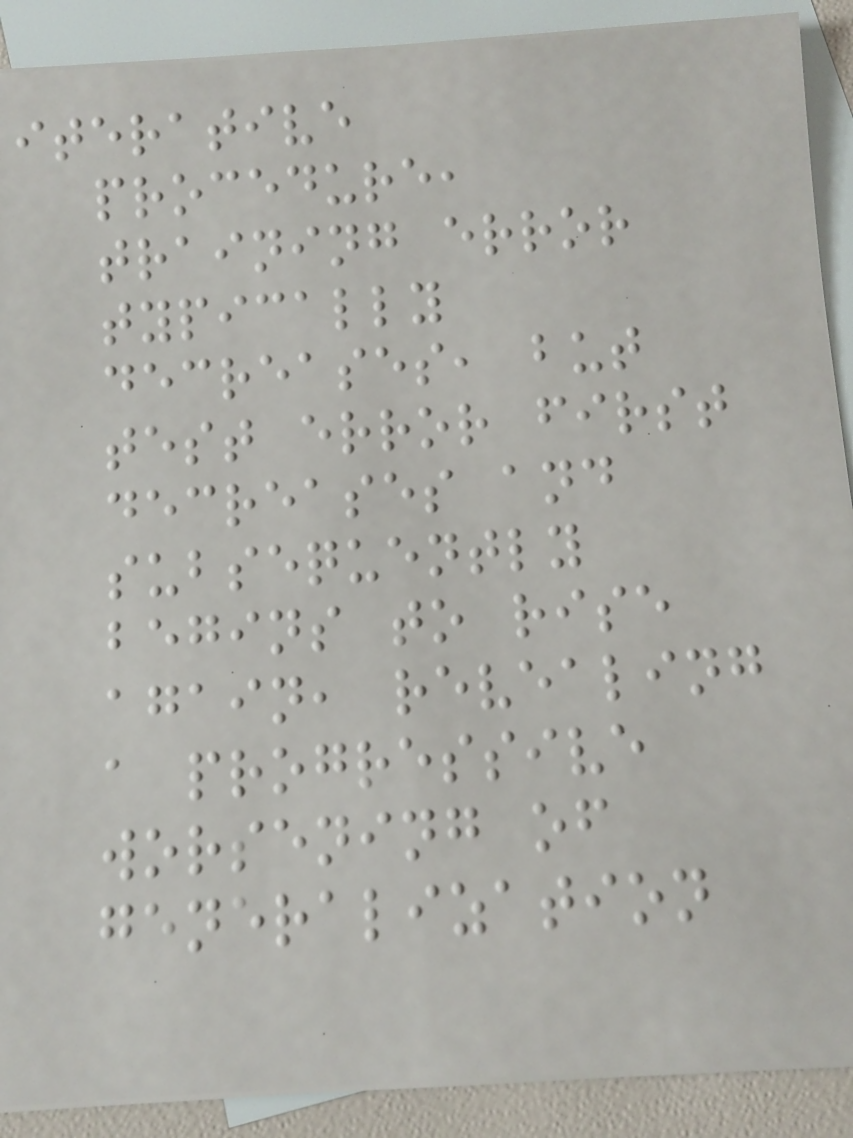iterative
procedure,
training error
typically
decreases, but
test error first
decreases and
subsequently
begins to rise
again, revealing
a progressive
worsening of
generalization
